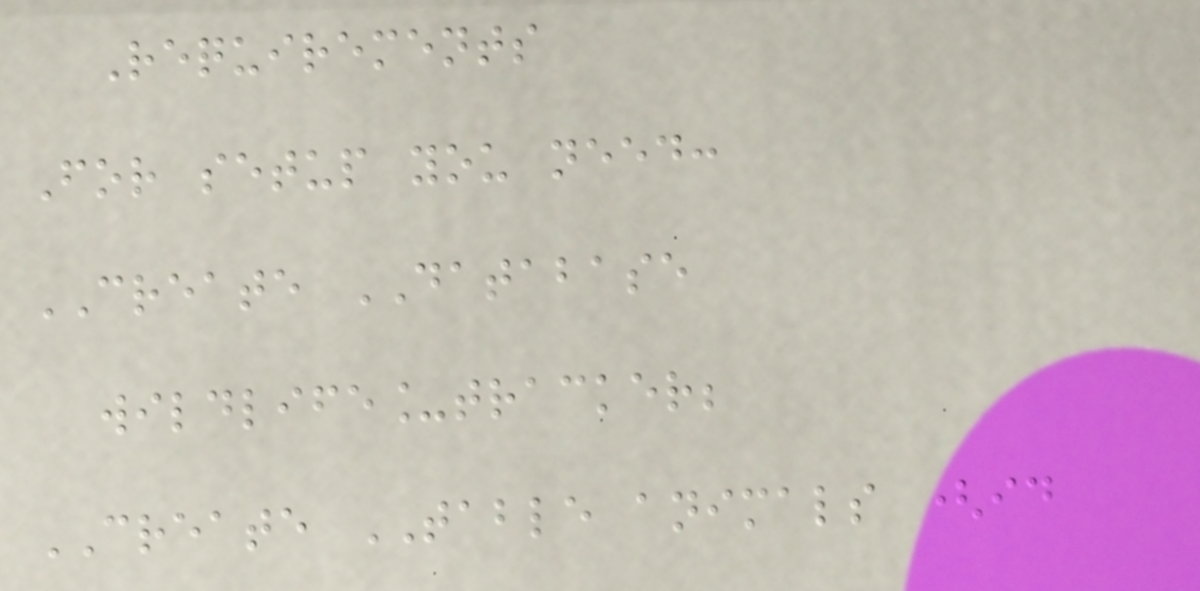Requirements
For setup you need:
CREATE DATABASE
wildlife_tracker;
CREATE TABLE animals (id
